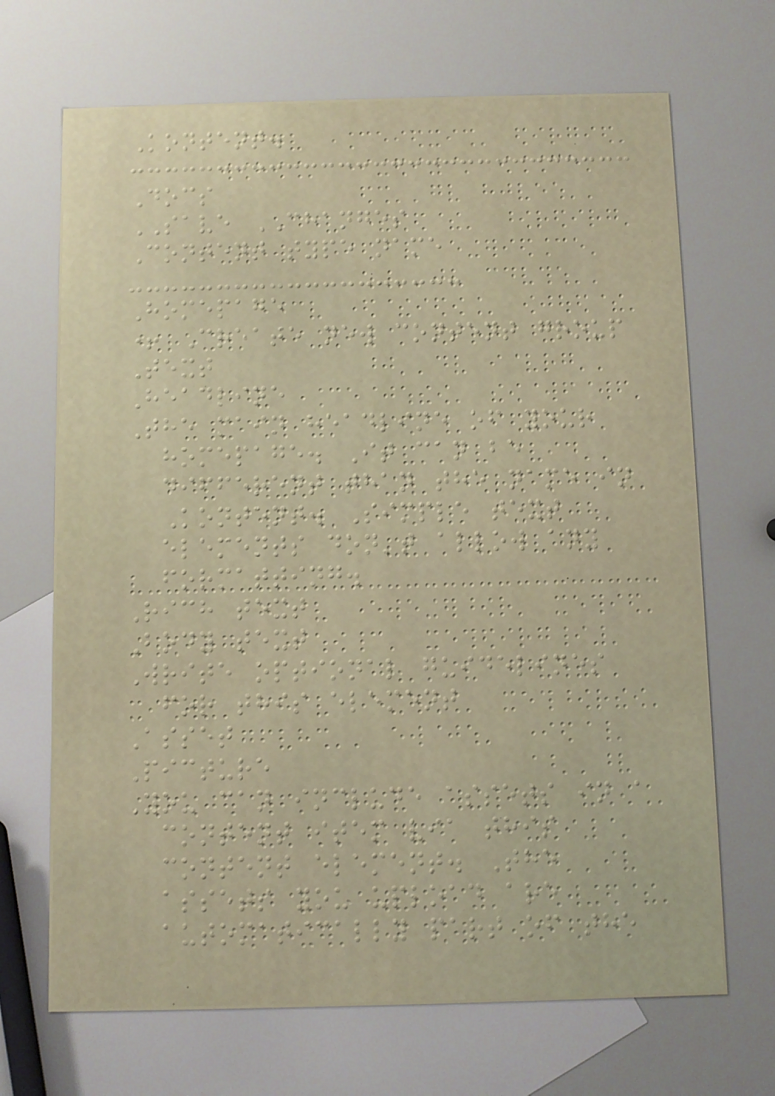Kontent.
Docs
SAVE CHANGES
Content type name
Homepage
+ Create new content group
Text
Headline
The main headline of your
homepage. It can be
different than the name in
Kontent. Simple text
elements don't allow any
formatting.
Rich text
Body text
Write optional guidelines
for this element
Asset
Picture
You can include assets in a
content item via this
content element. The
assets you upload are
automatically part of the
